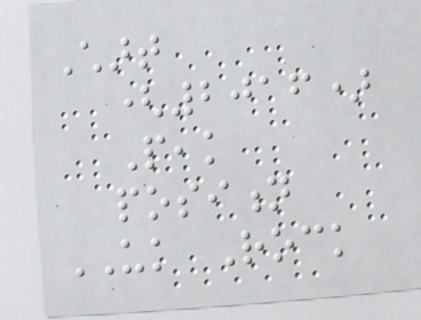Chart
(2016)
Peak
position
UK Rock
